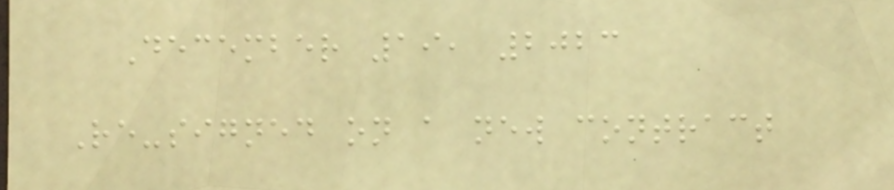December 19, 2023
Re-signed on a new contract
